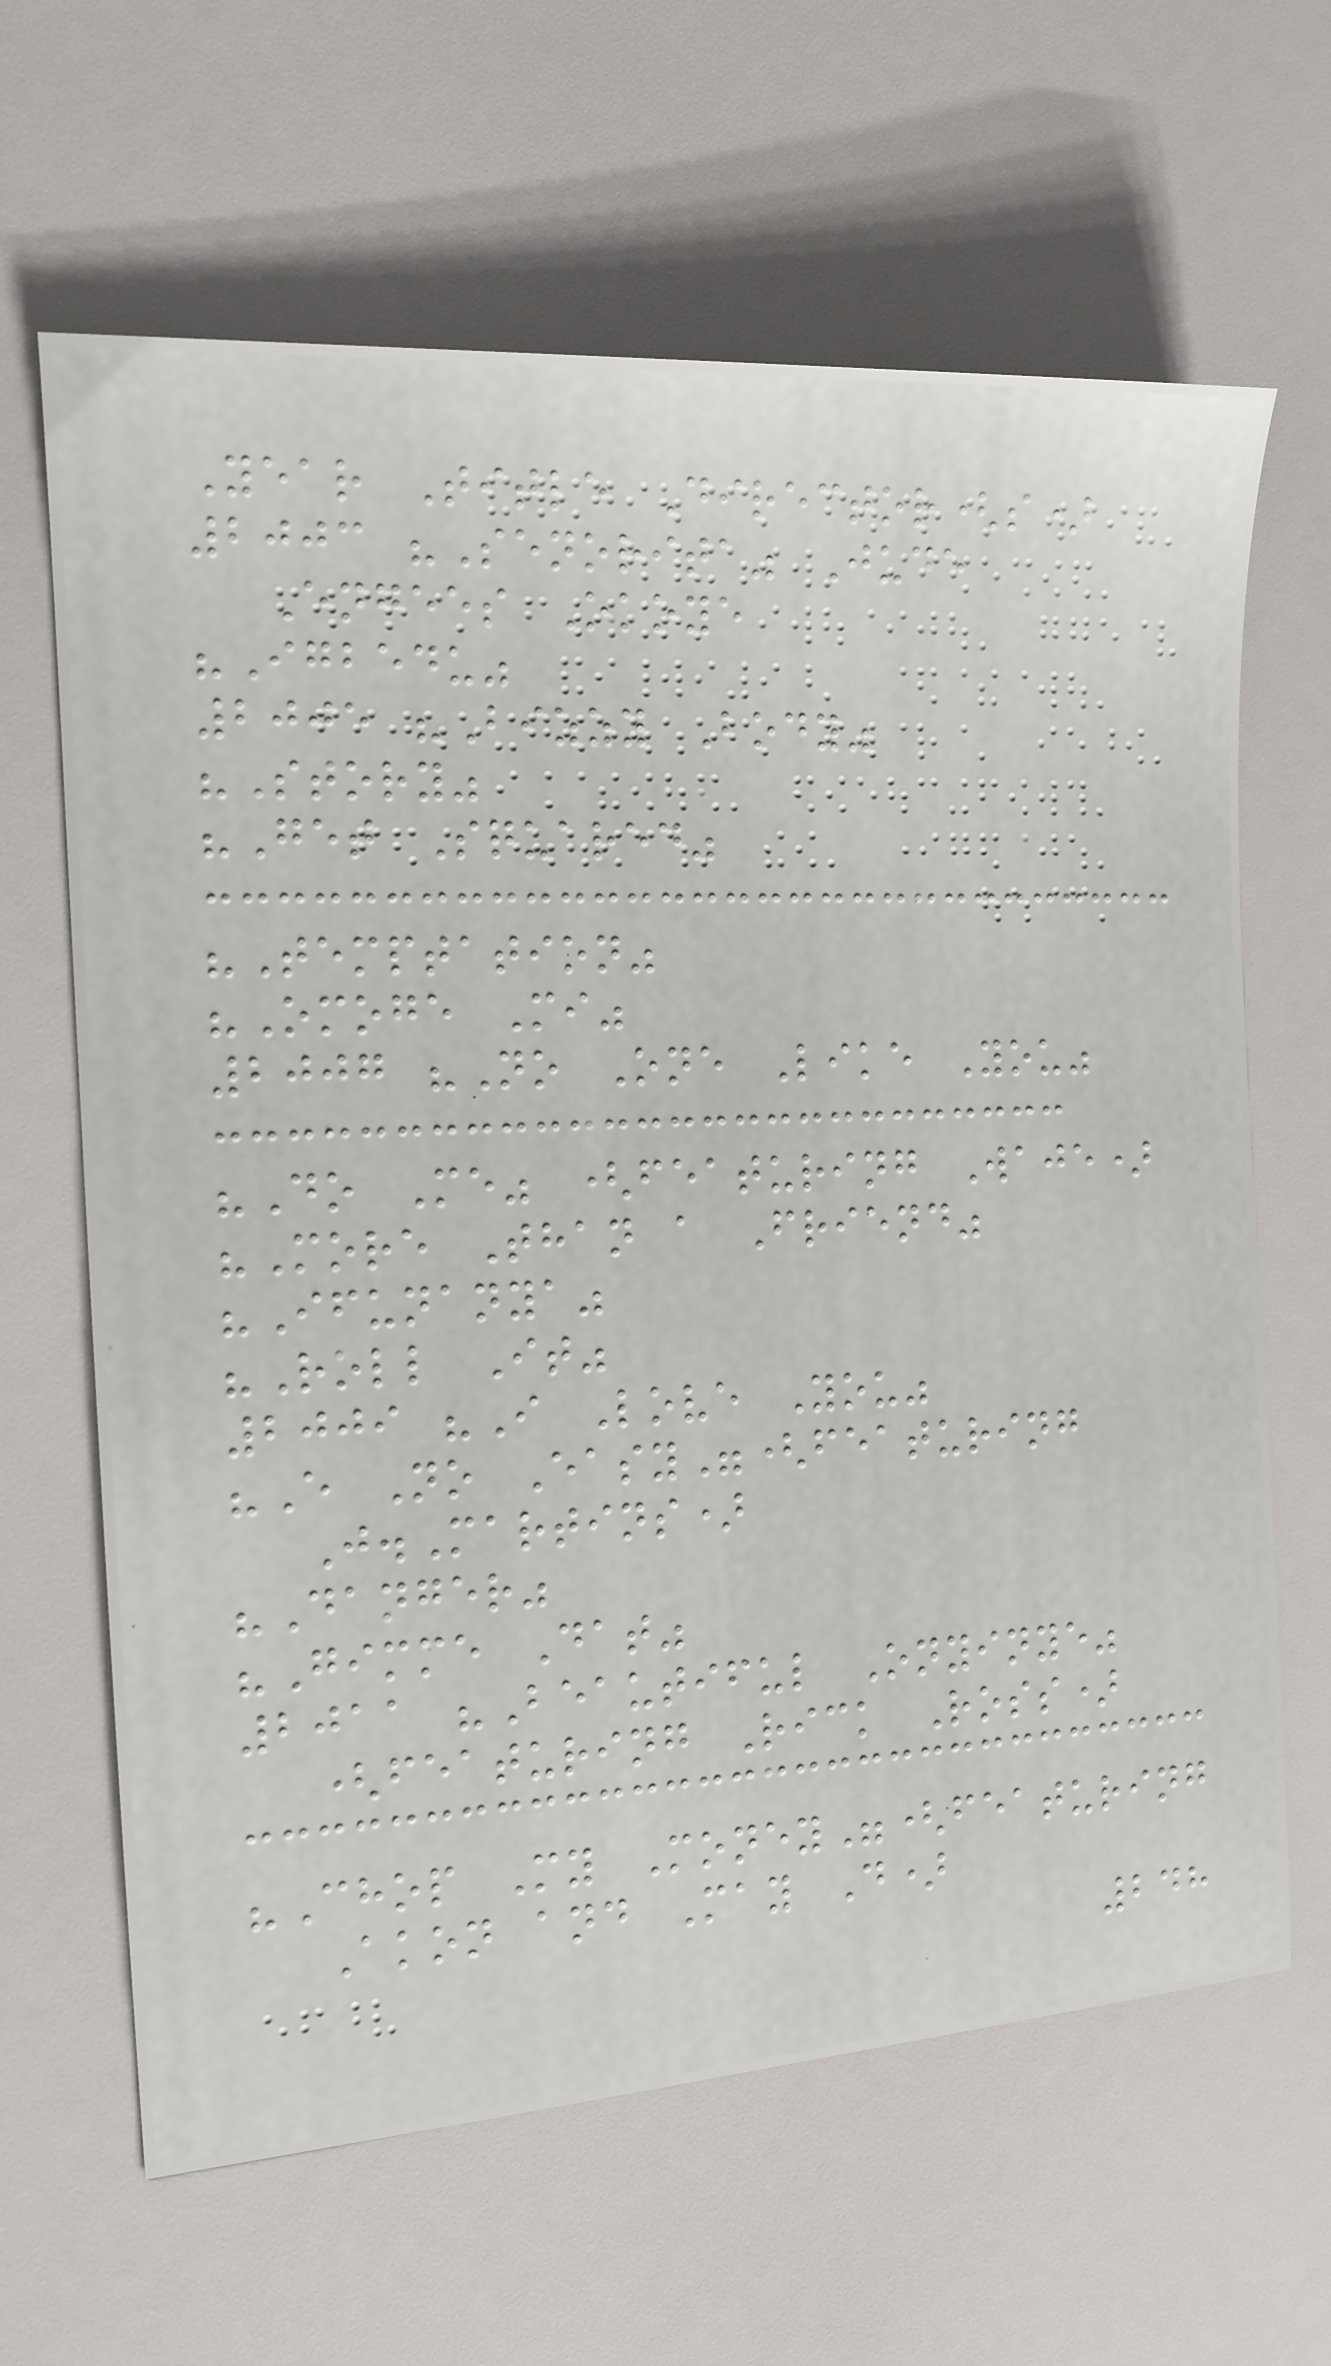Year Title Director(s)
2003 "Senorita" Jude
Engees Okoye
"Igbedu"
2005 "Bizzy Body"
"Story"
"Get Squared"
"Temptation"
"Omoge Mi"
2007 "No One Like You"
"Do Me" (featuring Waje)
"More Than a Friend"
"Ifunanya"
"Roll It"
2009 "I Love You"
"E No Easy"(featuring
J.Martins)
"Danger"
"Gimme Dat"
2011 "Beautiful Onyinye"
(featuring Rick Ross)
"Chop My Money"(featuring
Akon and May D)
248
